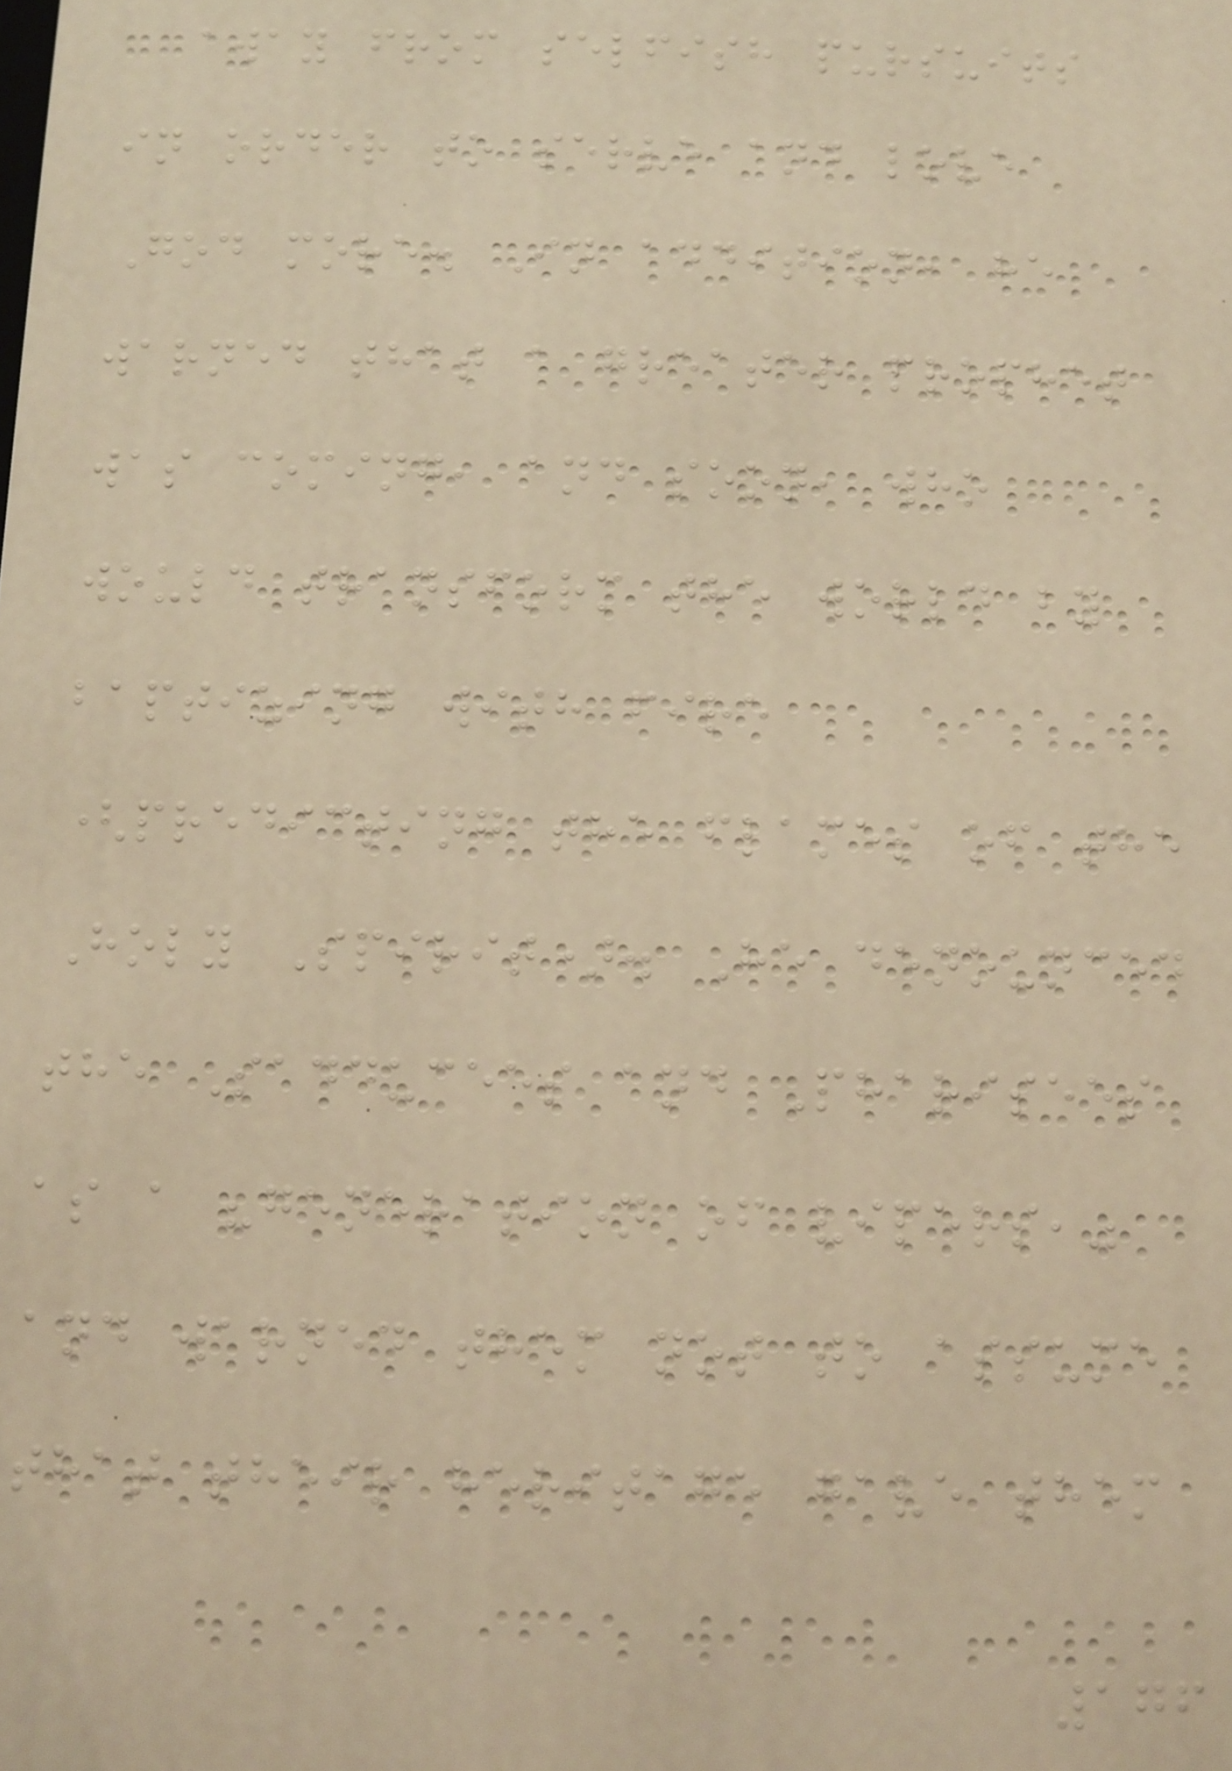away from selfish pursuits
in order to serve and love
God more. In addition, he
warned that a greater prophet
was coming, and soon, who
would transform the world by
baptizing with fire
(predicting the flames of the
Holy Spirit). He denounced
the Sadducees and Pharisees
as a "generation of vipers,"
and warned them not to assume
that their heritage gave them
176
